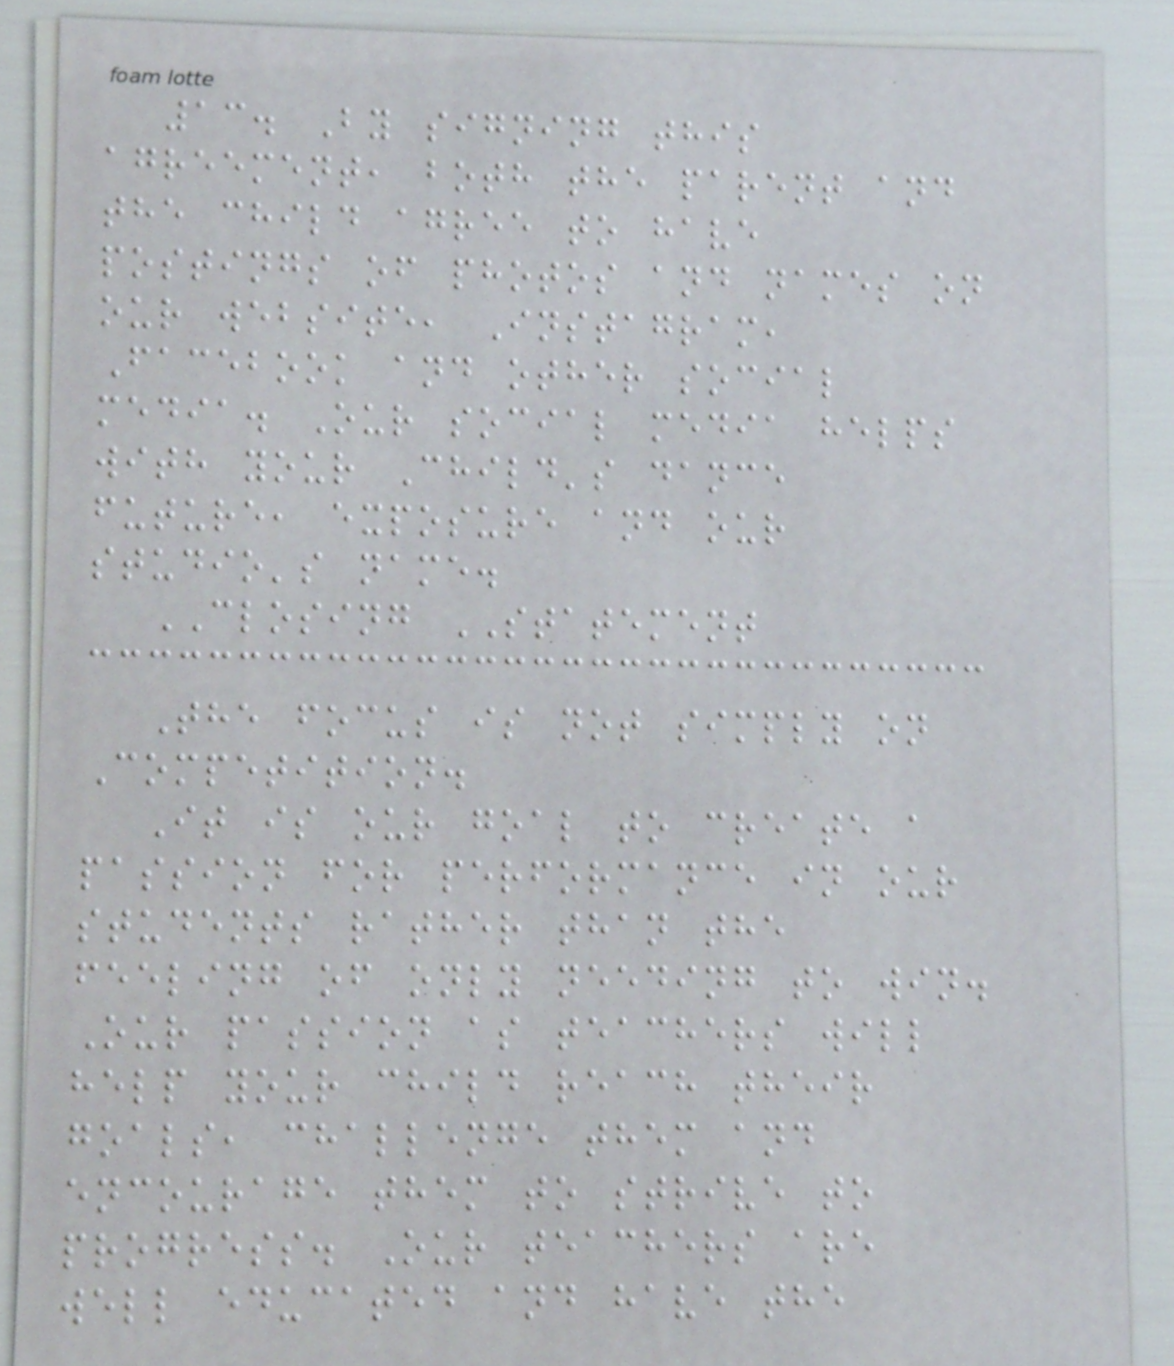13. By signing this
agreement, both the parent and
the child agree to have
postings of photos and names on
our website, Instagram,
Facebook and other social
media. Our social media helps
with your Child's dance
future, exposure and our
studio's name.
CLOSING STATEMENT
The focus is not simply on
Competition.
It is our goal to create a
passion for performance in our
students rather than the
feeling of only needing to win.
Our passion as teachers will
help your child reach their
goals, challenge them and
encourage them to strive to
progress. Our teachers are
well educated and have the
